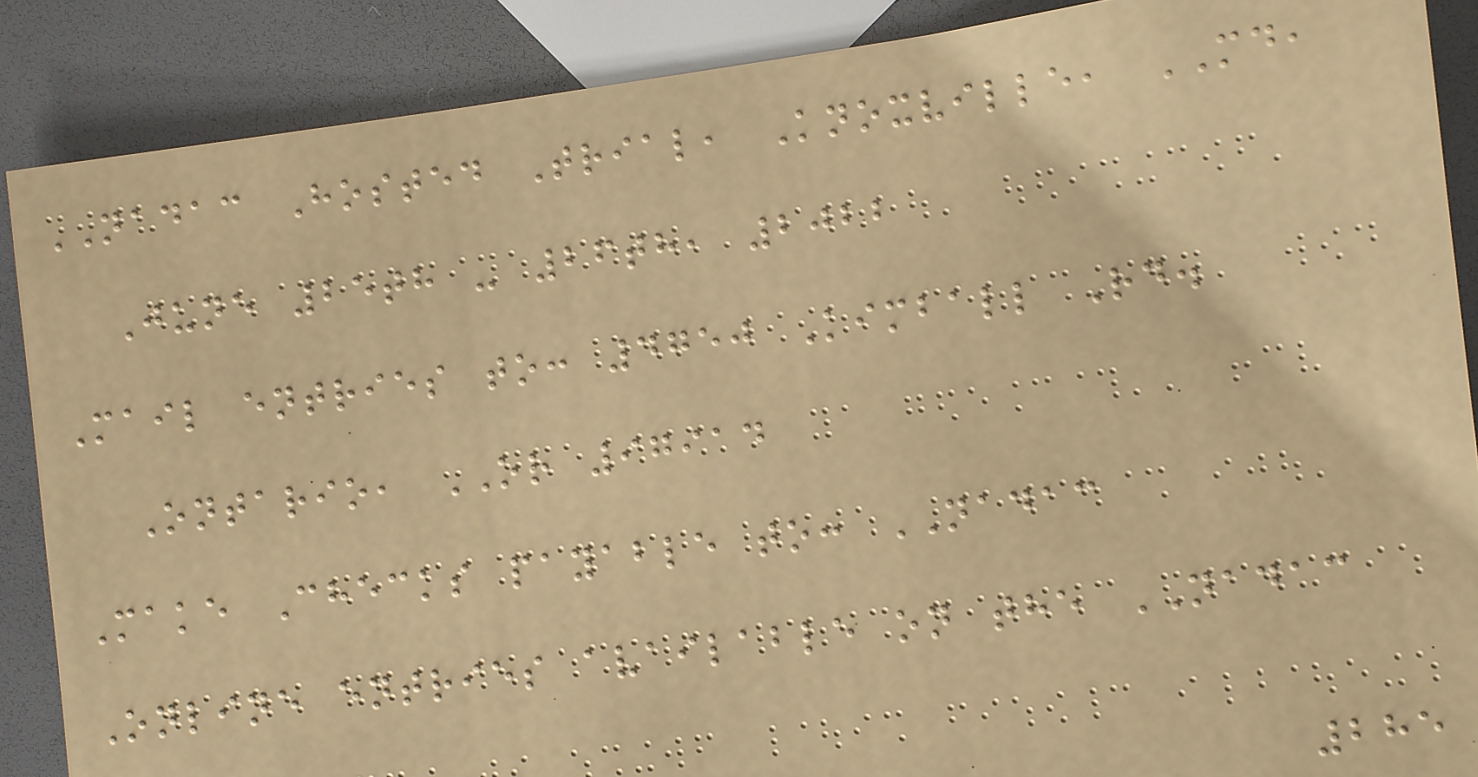NADAC Hosted Trial, Knoxville, MD,
June 25th - 26th, 2022
Mail entries to: 4750 Kimball Rd.
Ontario, OR 97914
Make Checks payable to: NADAC
Online entries available on the NADAC
285
